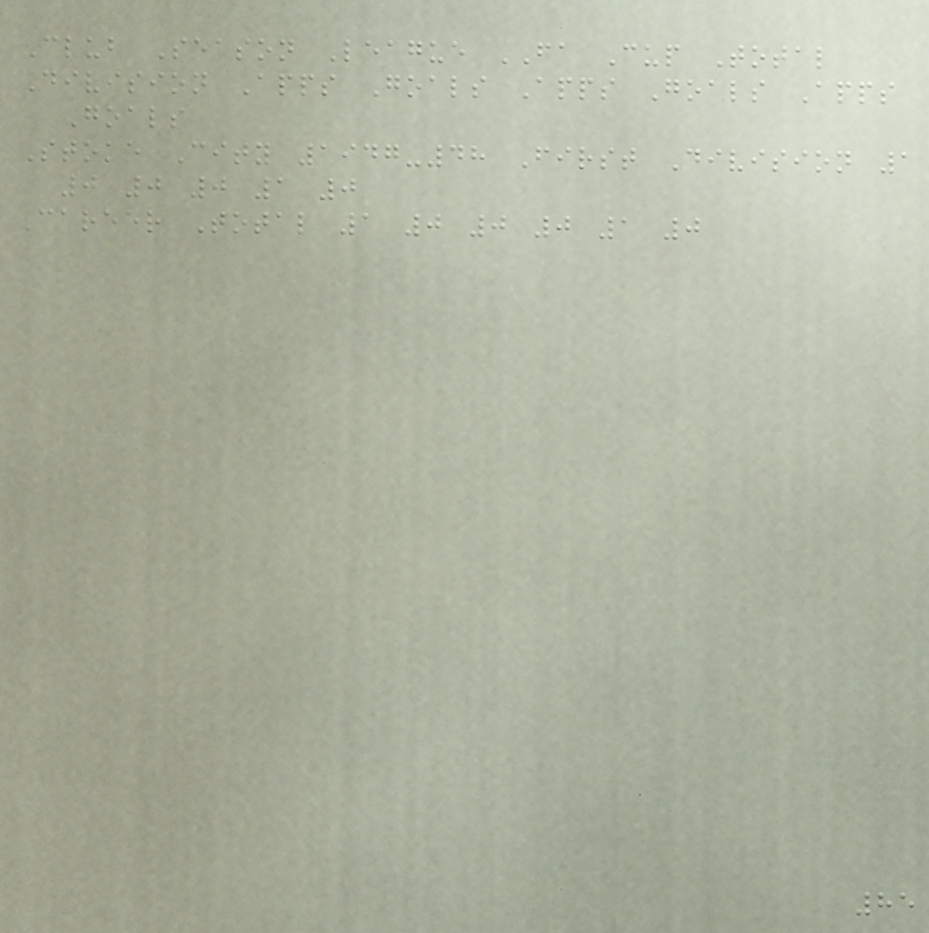Club Season League FA Cup Total
Division Apps Goals Apps Goals Apps
Goals
Stoke City 1947-48 First Division 1
0 0 0 1 0
Career Total 1 0 0 0 1 0
85
